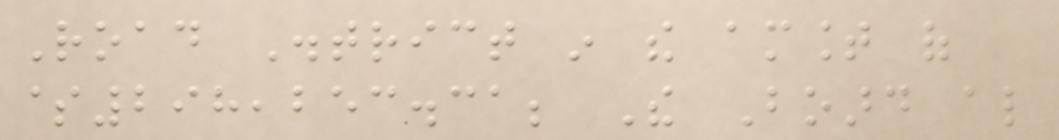Road District in the amount of
$298,253.31; The Board also
